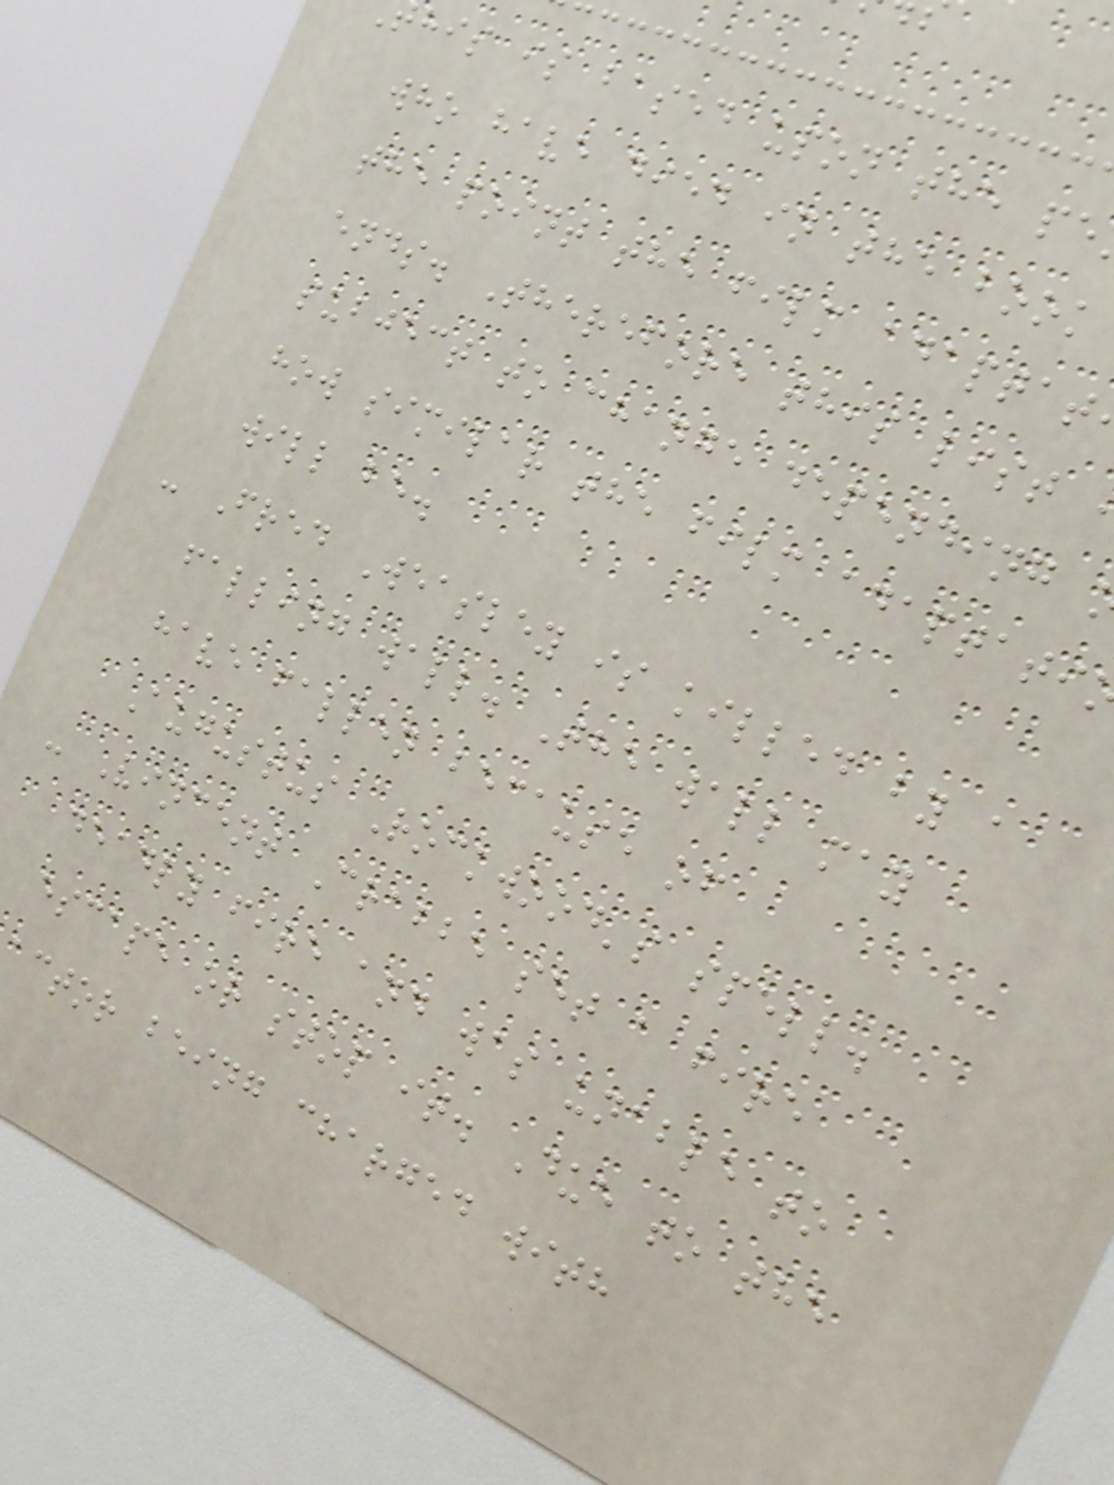his is based upon the pe
who have died in the book
the point the film adaptat
ends. Therefore this list
subject to change depending
how similar the film adaptati
will be.
- Fred Weasley is killed by a
falling wall. The wall may
have fallen because of
Augustus Rockwood's spell.
- Vincent Crabbe set a fire
deadly fire and was unable to
escape or stop it. Due to the
actor being charged with
